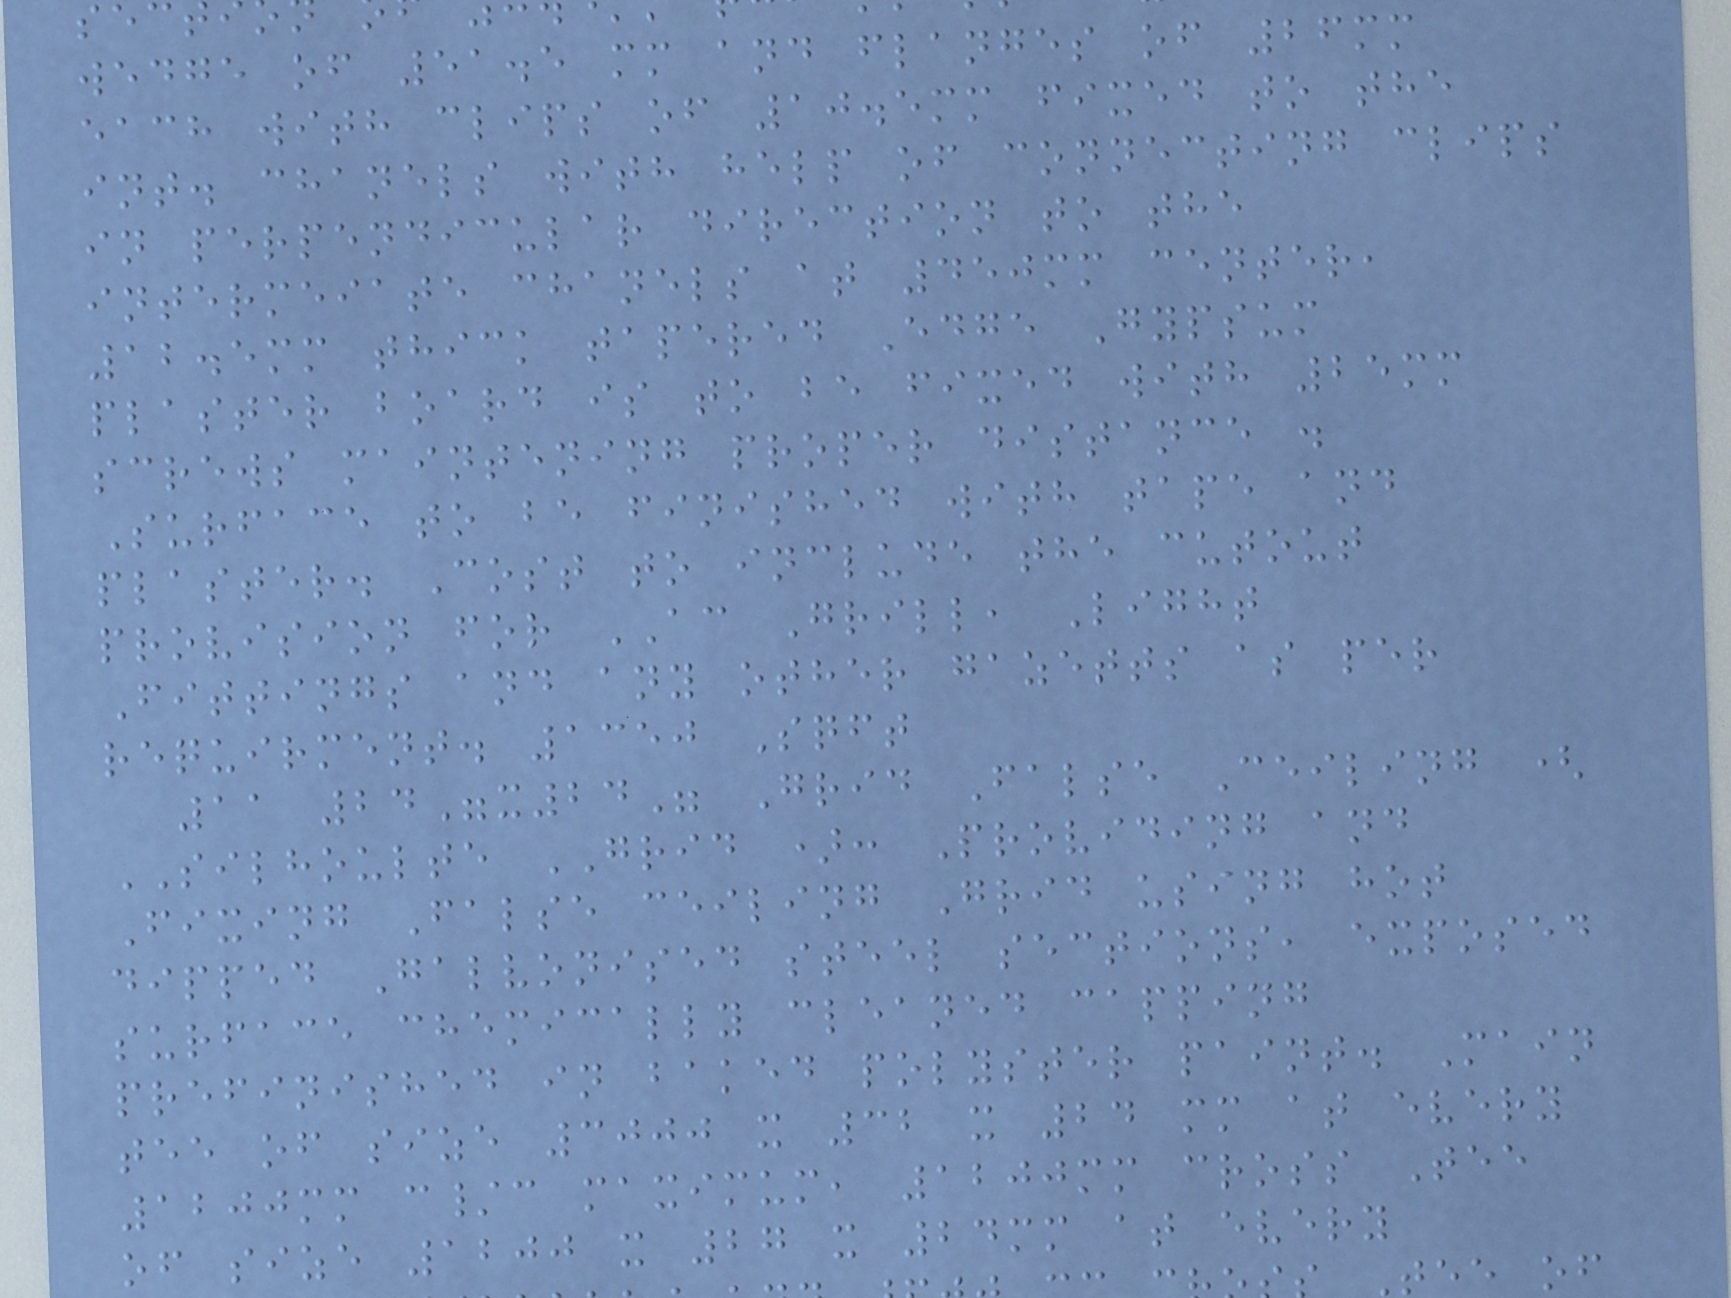wedge of 51.5 mm and flanges of 26mm
each with clips of 10.5mm fixed to the
int. chanels with help of connecting clips
in perpendicular direction to the
intermeiate chanels at 450mm center,
12.5mm thick tapered Edge Gypsum
plaster board is to be fixed with 25mm
screws maintening proper distance .
Surface to be finished with tape and
plaster. Cost to include the cutout
provision for AC Grill, Light
Fittings and any other gazetts as per
requirment. 1350 Sqft
11 24"x24" Grid False Ceiling (
SILHOULTE GRID ): Providing and
Fixing False ceiling Grid using hot
dipped Galvonised steel sections, exposed
surface chemically cleaned capping
prefinished in baked polyster paint. Main
tee of size 3000 x 32 x 24 mm at every
1200mm c/c maximum, 1200mm cross Tee
of size 1200 x 27 x 24mm at every
